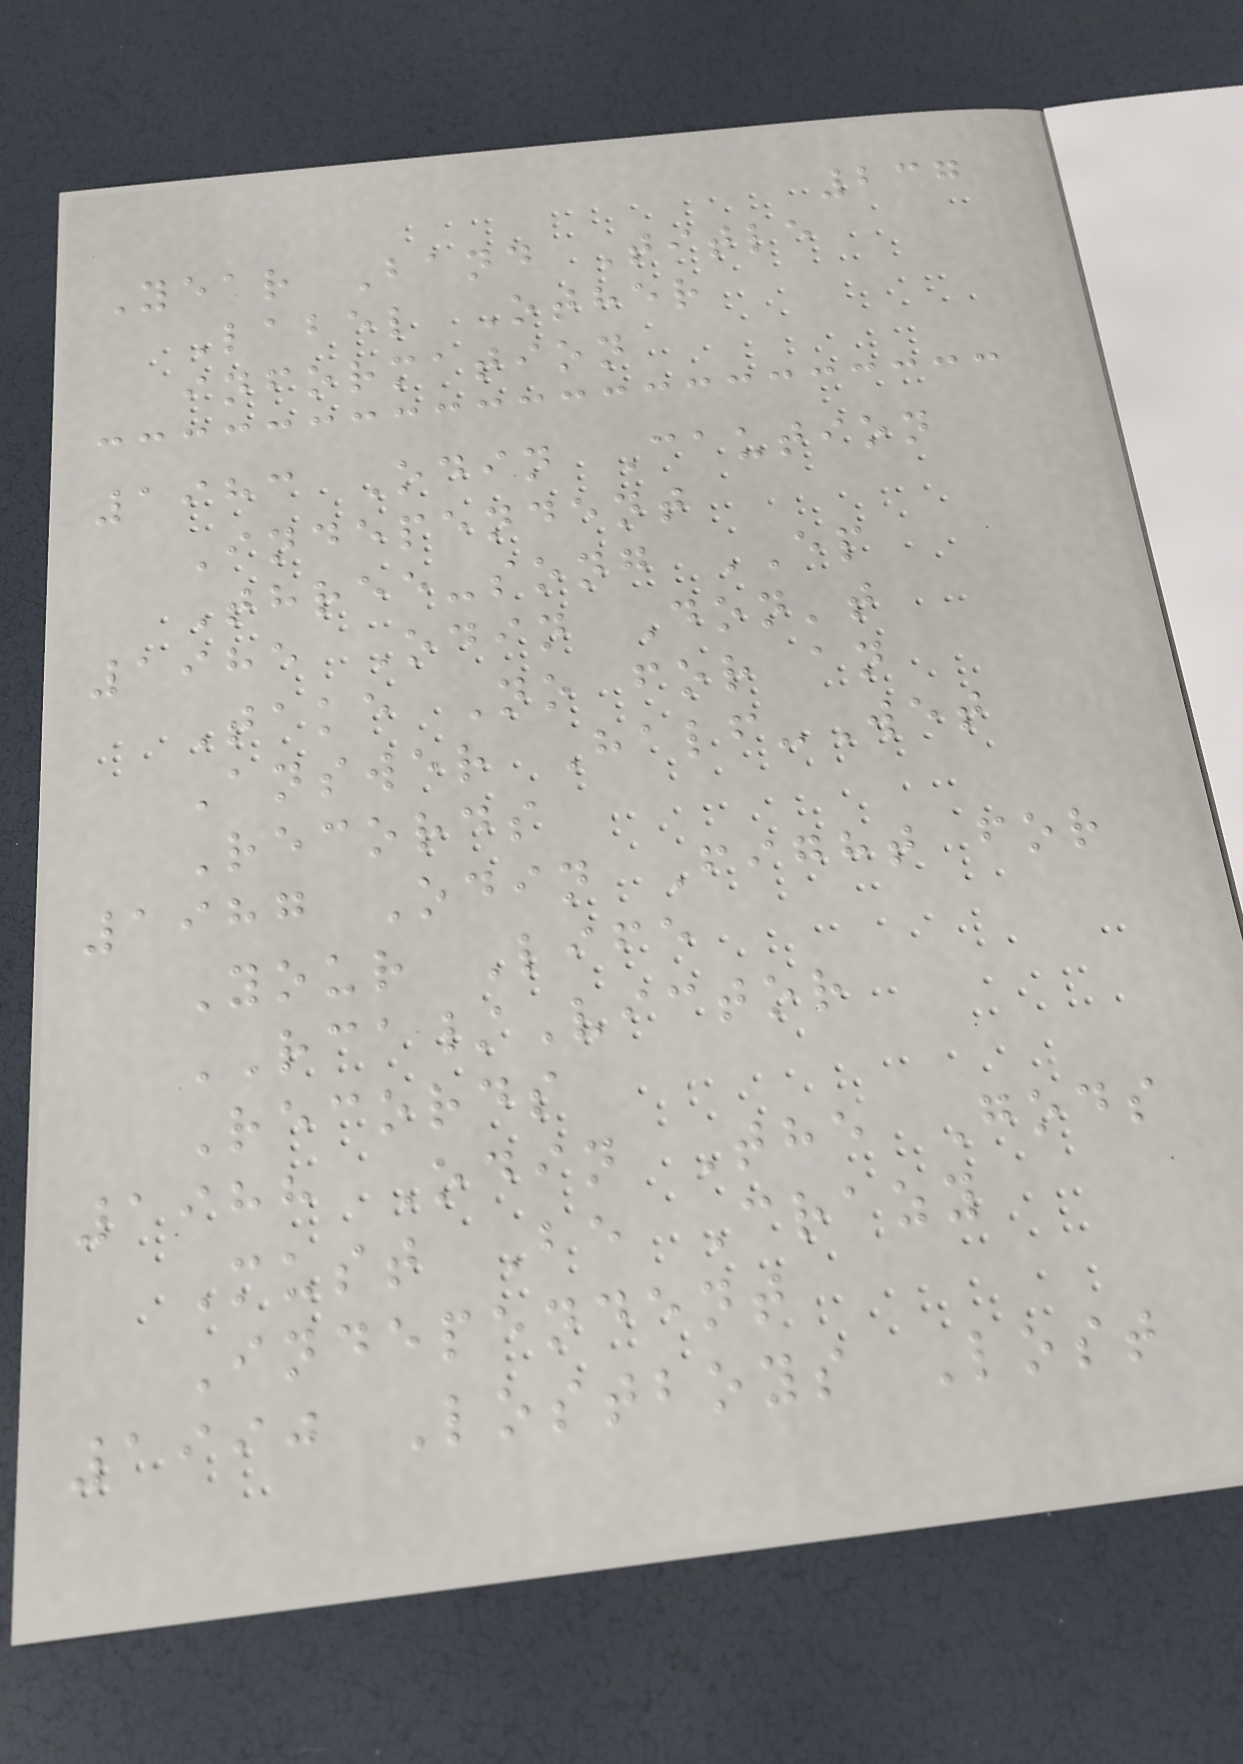237
Year Band Title
Label Other
information
1983 Odin Caution
Independent
Three-song EP
1985 Odin Don't
Take No for an
Answer Half-Wet
Records
1987 Odin Fight for
Your Life
RCA/Victor
Records
1988 Odin The Gods
Must Be Crazy
Independent
1990 Lostboys Lost
